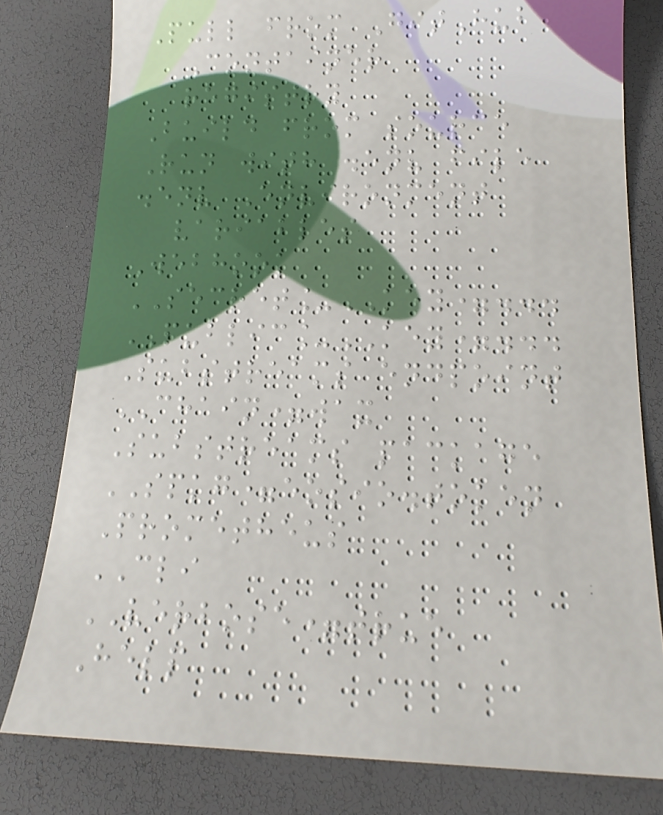Pull from GitHub
Container
registry
Build from source
Run with .env file
.env Environment
variables
Webhook
SECRET_KEY=...
PUBLIC_KEY=...
Substreams endpoint
CHAIN=wax
Substreams package
SPKG=eosio.token
Prometheus
CLI
VERBOSE=true
Help
